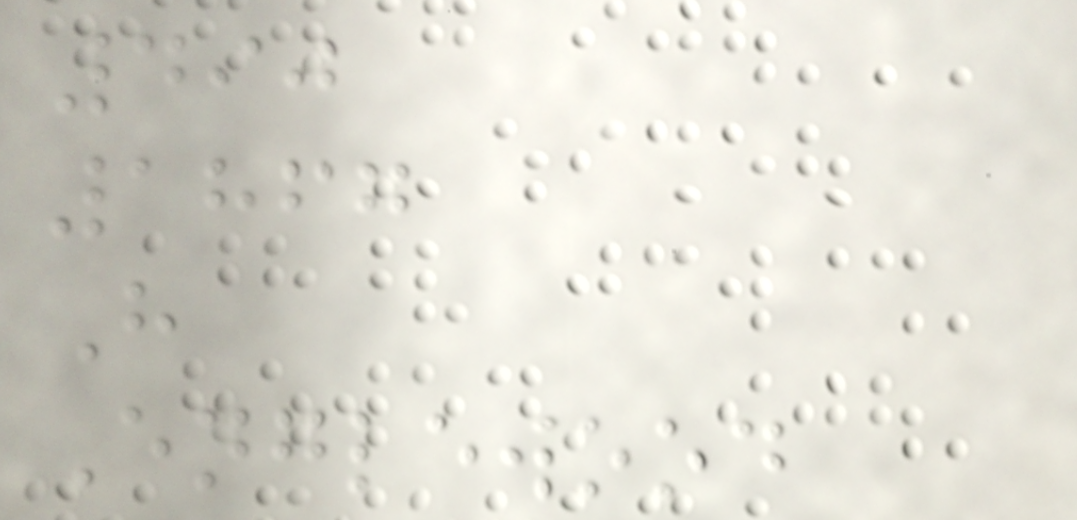490
1867
H
Englewood
